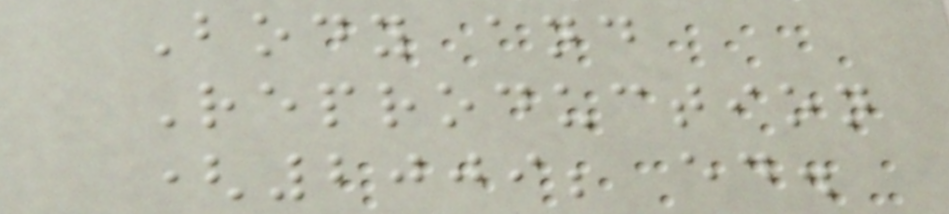Body and
Reproduction
(2009; ed.
